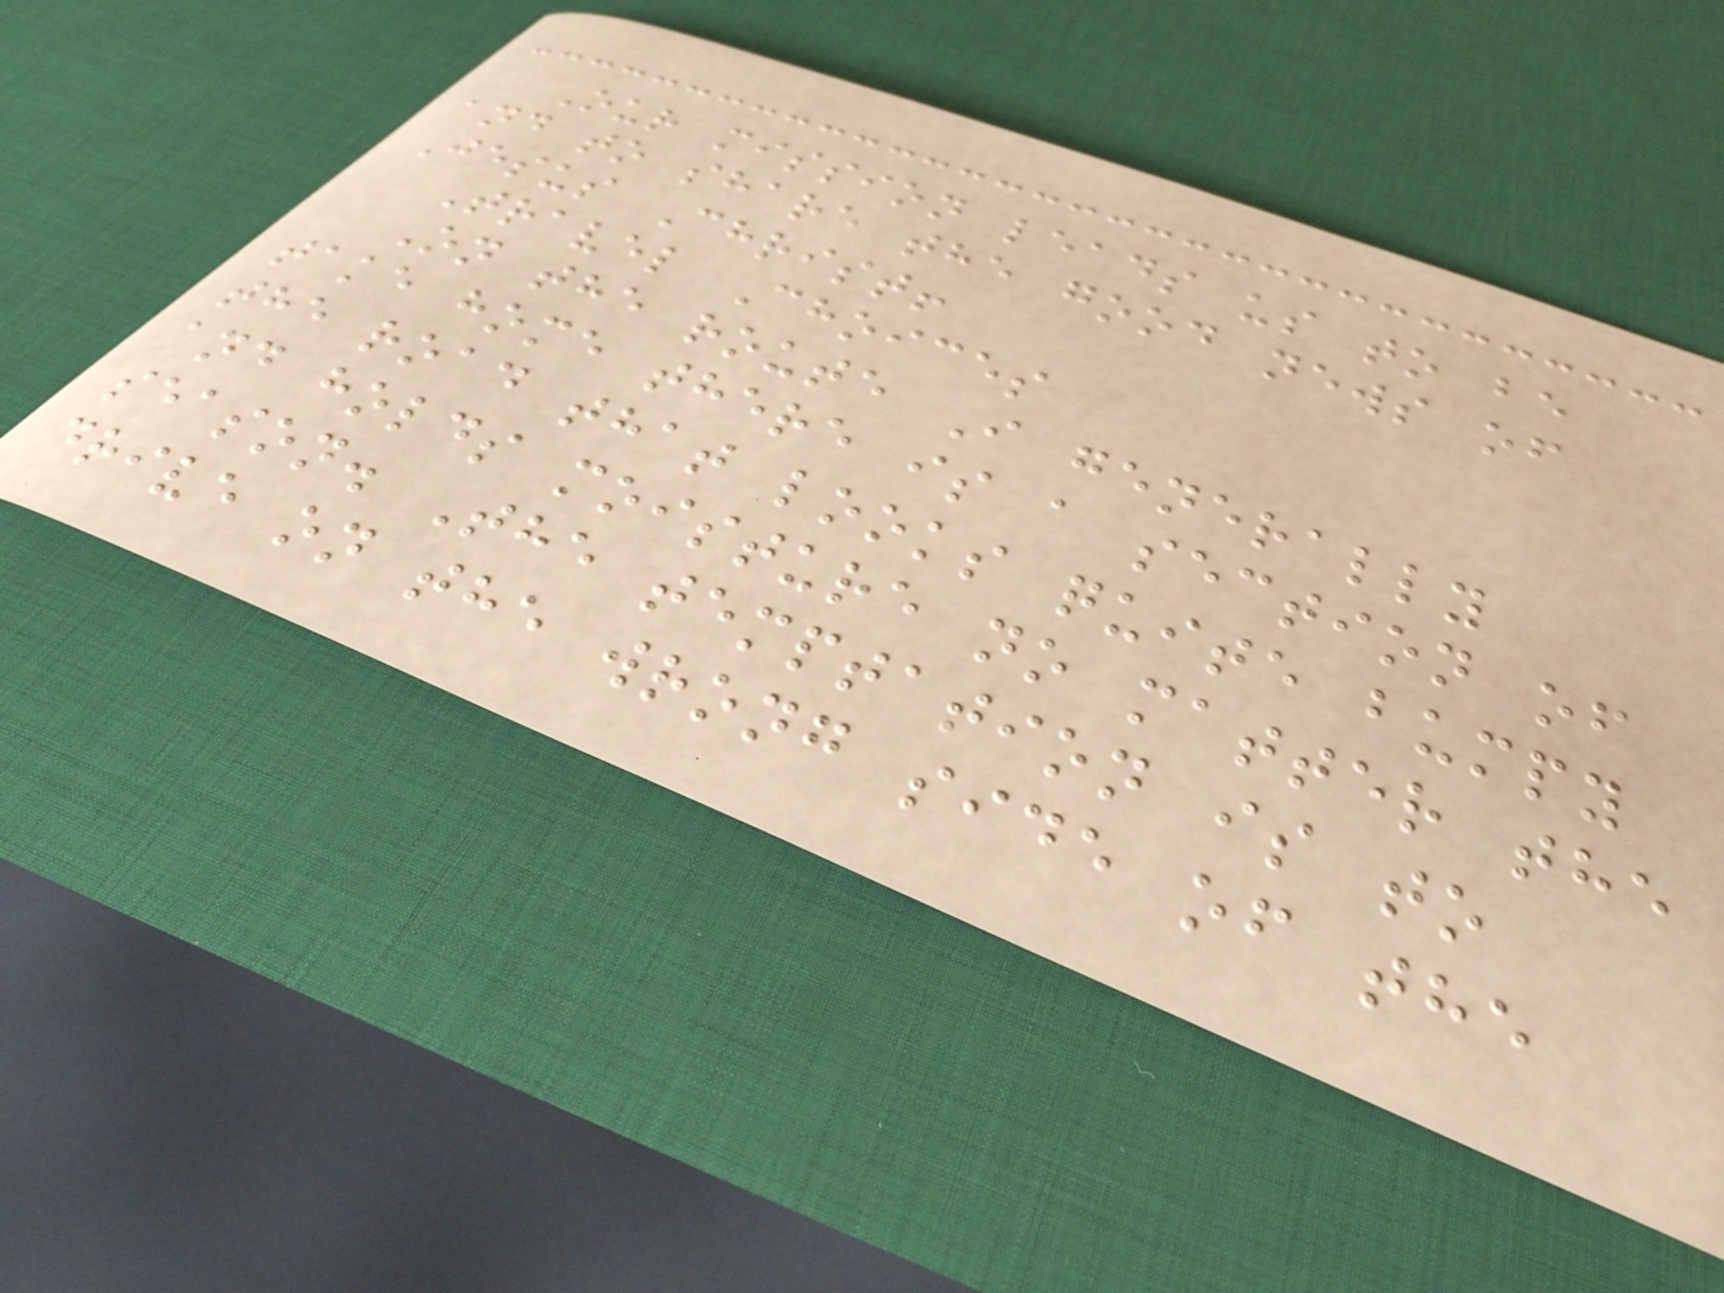Our mission leads us to be
and to share the good news of
Jesus Christ!
Travel Choices
On the route I generally
take home there is a section of
the road that looks quite bumpy
and holds moisture no matter the
season. The temptation is to
drive on the wrong side of the
